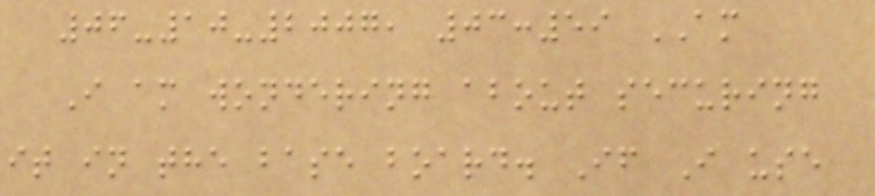06-10-2007, 03:59 AM
I am wondering about securing
it in the base board. If I use
